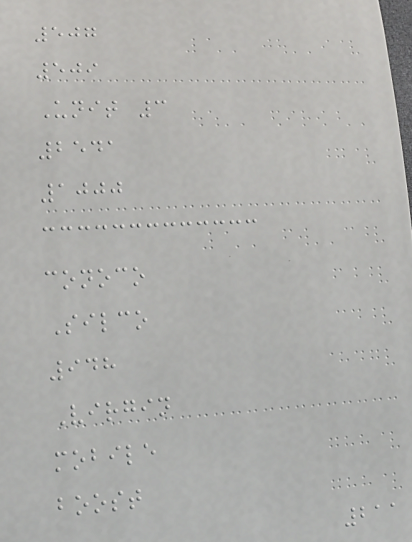507
509
Unit 3
2541
1000
conoco
Silco
948
Virgin
mobile
boost
211
